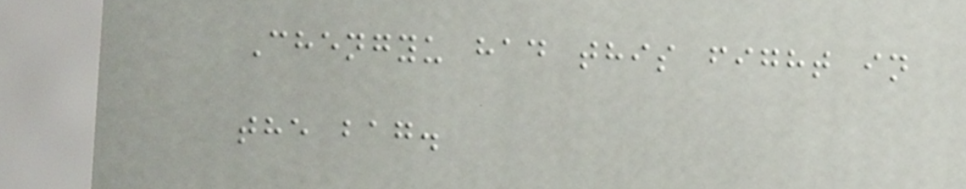Chengyu had this fight in
the bag.
